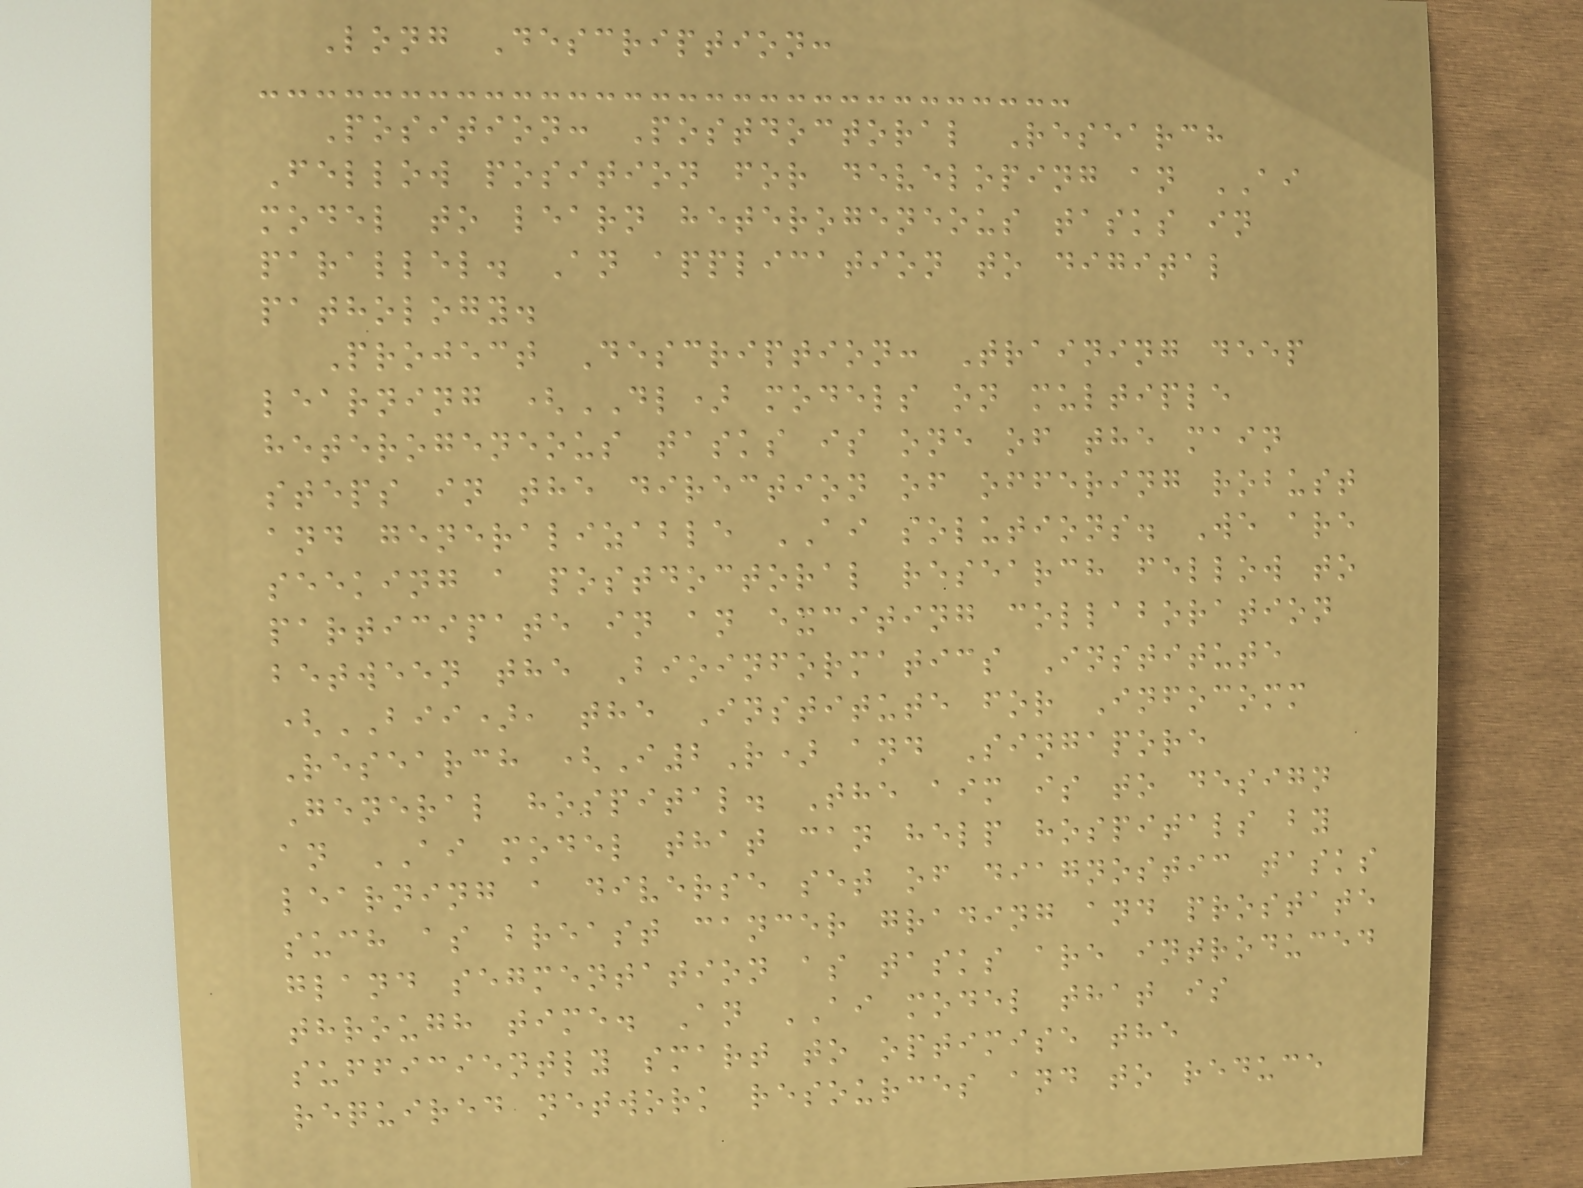Long Description:
Position: Postdoctoral Research
Fellow position for developing an AI
model to learn heterogeneous tasks in
parallel. An application to digital
pathology.
Project Description: Training deep
learning (DL) models on multiple
heterogeneous tasks is one of the main
steps in the direction of offering robust
and generalizable AI solutions. We are
seeking a postdoctoral research fellow to
participate in an exciting collaboration
between the Bioinformatics Institute
(BII), the Institute for Infocomm
Research (I2R) and Singapore
General hospital. The aim is to design
an AI model that can help hospitals by
learning a diverse set of diagnostic tasks
such as breast cancer grading and prostate
gland segmentation as tasks are introduced
through time. An AI model that is
sufficiently smart to optimise the
required network resources and to reduce
